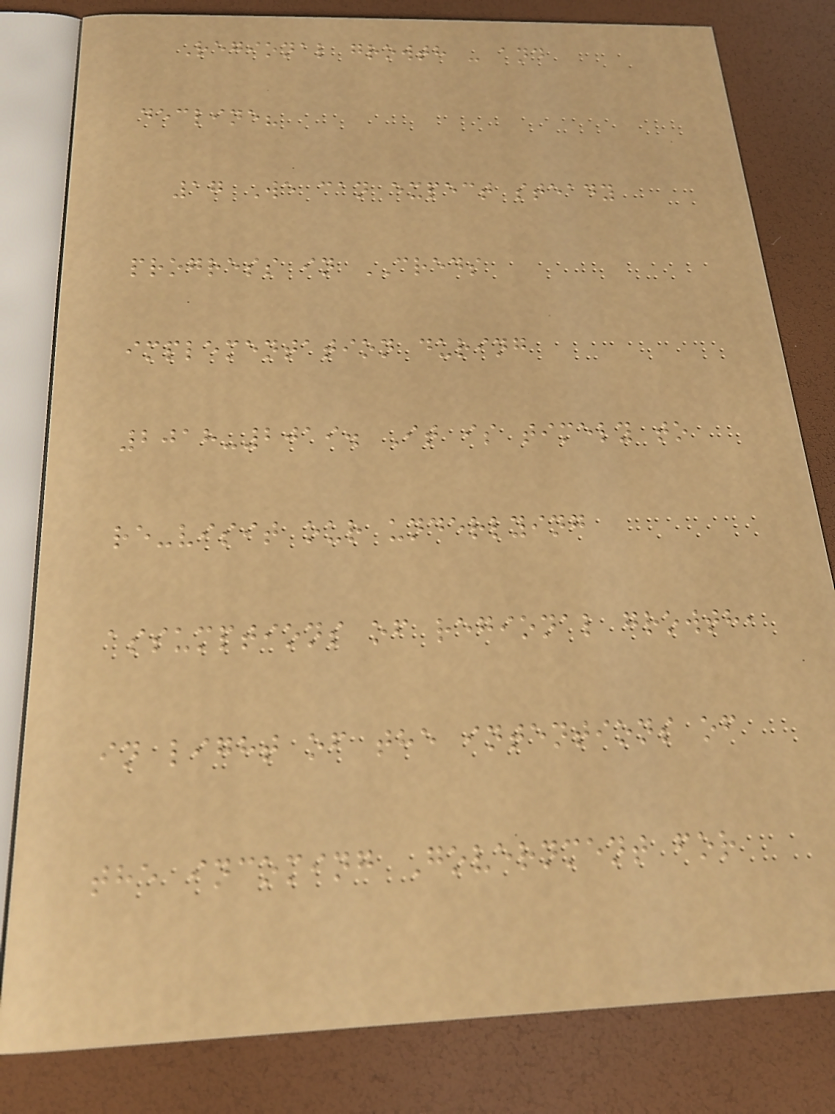Regional growth - and
decline?
17 We can expect steady
progress in CREDS
implementation during
2018-2019. It is timely to
re-visit our underlying
assumptions of regional growth,
in light of the intentions of
the incoming Government for
